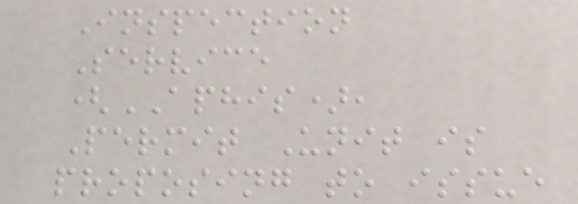Inspection
Service
(APHIS),
Permit Unit is
proposing to issue
